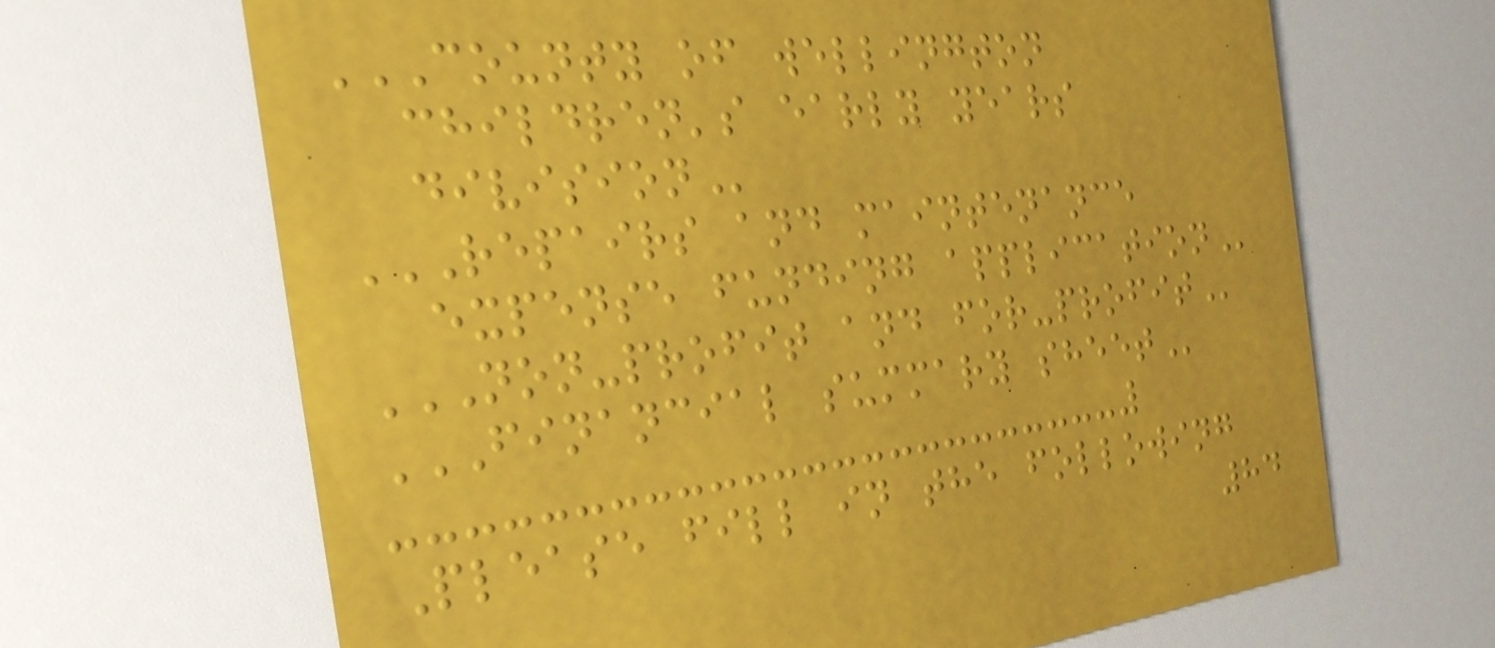COUNTY OF WELLINGTON
CHILDREN'S EARLY YEARS
DIVISION
REPAIRS AND MAINTENANCE
EXPENSE FUNDING APPLICATION
NON-PROFIT AND FOR-PROFIT
FINANCIAL SUMMARY SHEET
Please fill in the following
84
